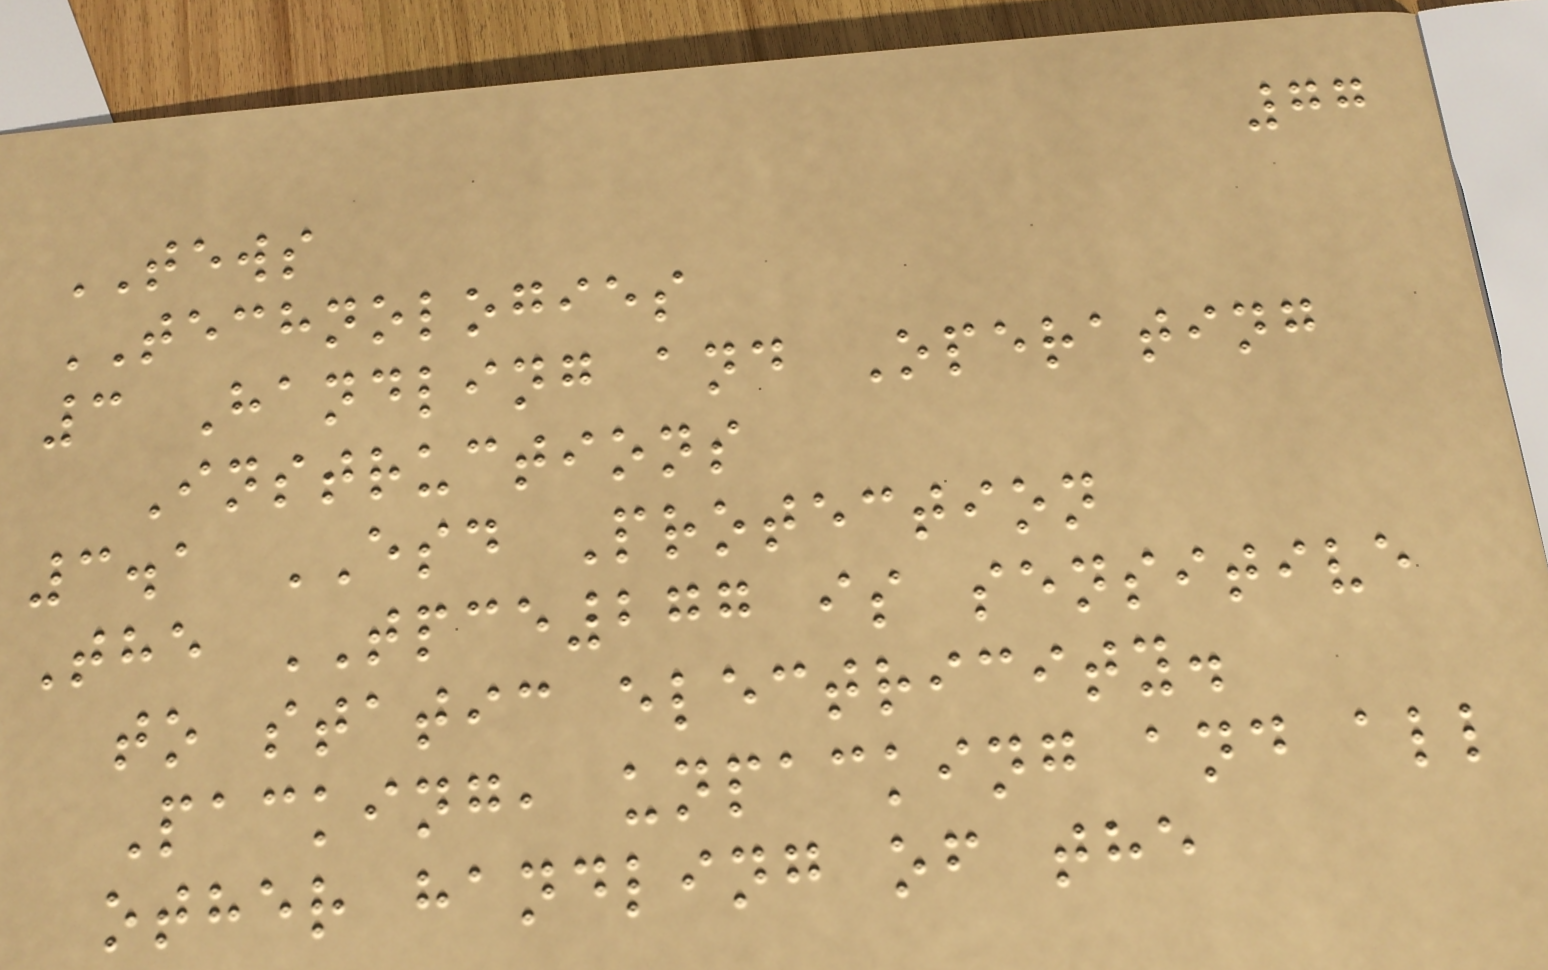77
TEWS
TECHNOLOGIES
3 Handling and Operating
Instructions
3.1 ESD Protection
The TPCE277 is sensitive
to static electricity.
Packing, unpacking and all
other handling of the
